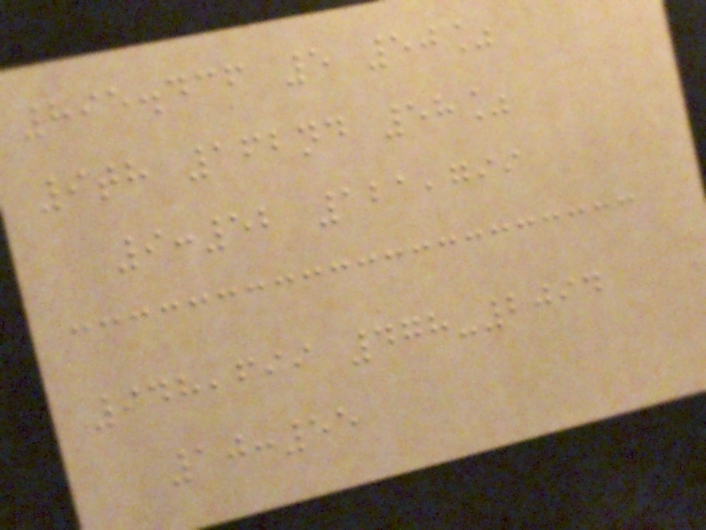895.436 5 50%
9th 162nd 58%
9:52 121,799
948,699 478-2094
10:55
